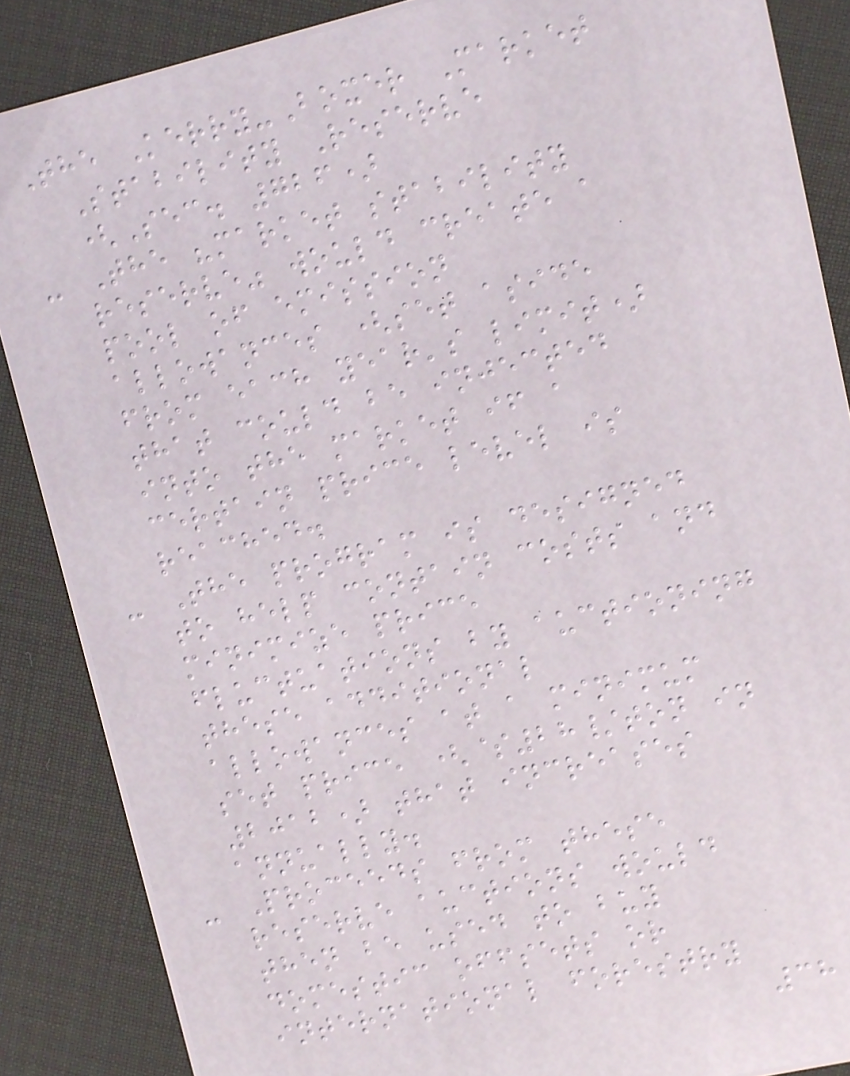The Kerry-Boxer Market
Stability Reserve
(Sec. 726)
- The "market stability
reserve" would create a
pool of emission
allowances (set aside
from each year's limit)
that could be injected
into the market if a
certain price level is
reached.
- The program is designed
to help contain costs and
minimize price
fluctuations by auctioning
these additional
allowances at a minimum
set price ($28/ton in
2012) that increases
annually.
- Proceeds from these
reserve auctions would
then be used to buy
domestic offsets or
international forestry
38
